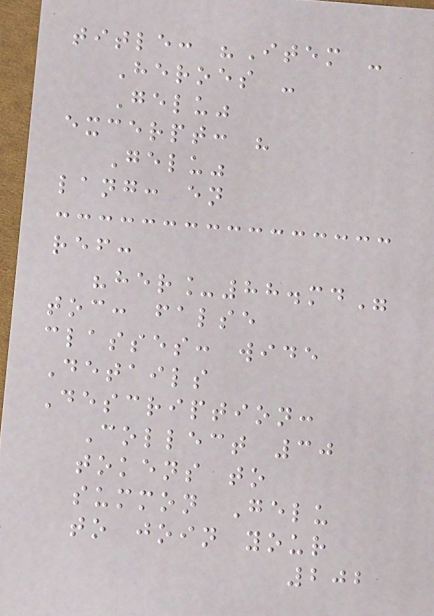title: "Item -
Heroes -
Gelu"
excerpt: "
Gelu"
lang: en
ref:
"her_88.md"
toc: false
classes: wide
Details
Description:
Collect 30
tokens to
summon Gelu
to join your
202
